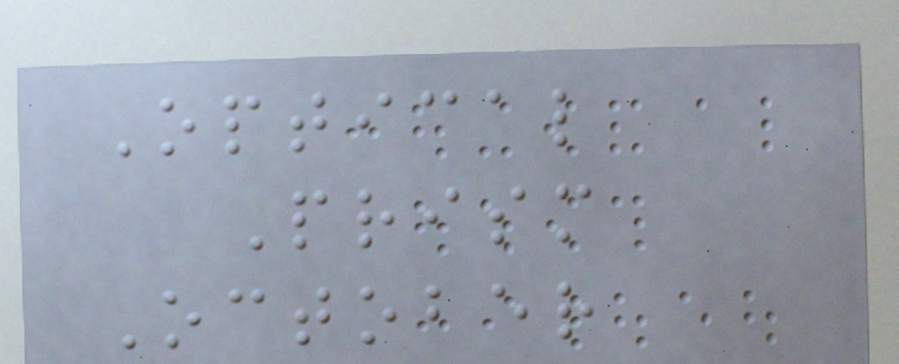Optical
Prism
October
